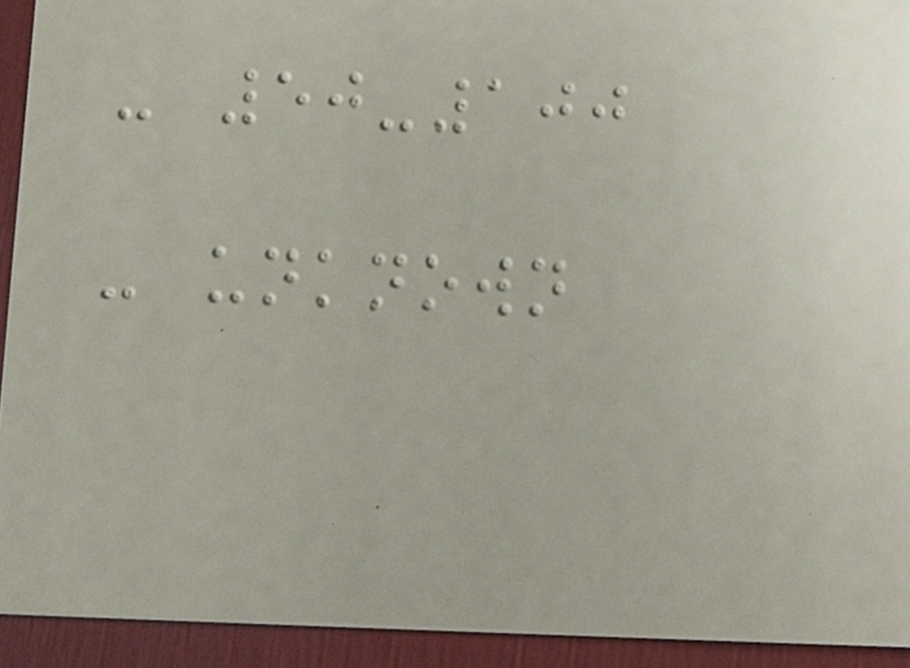- 50-100
- unknown
